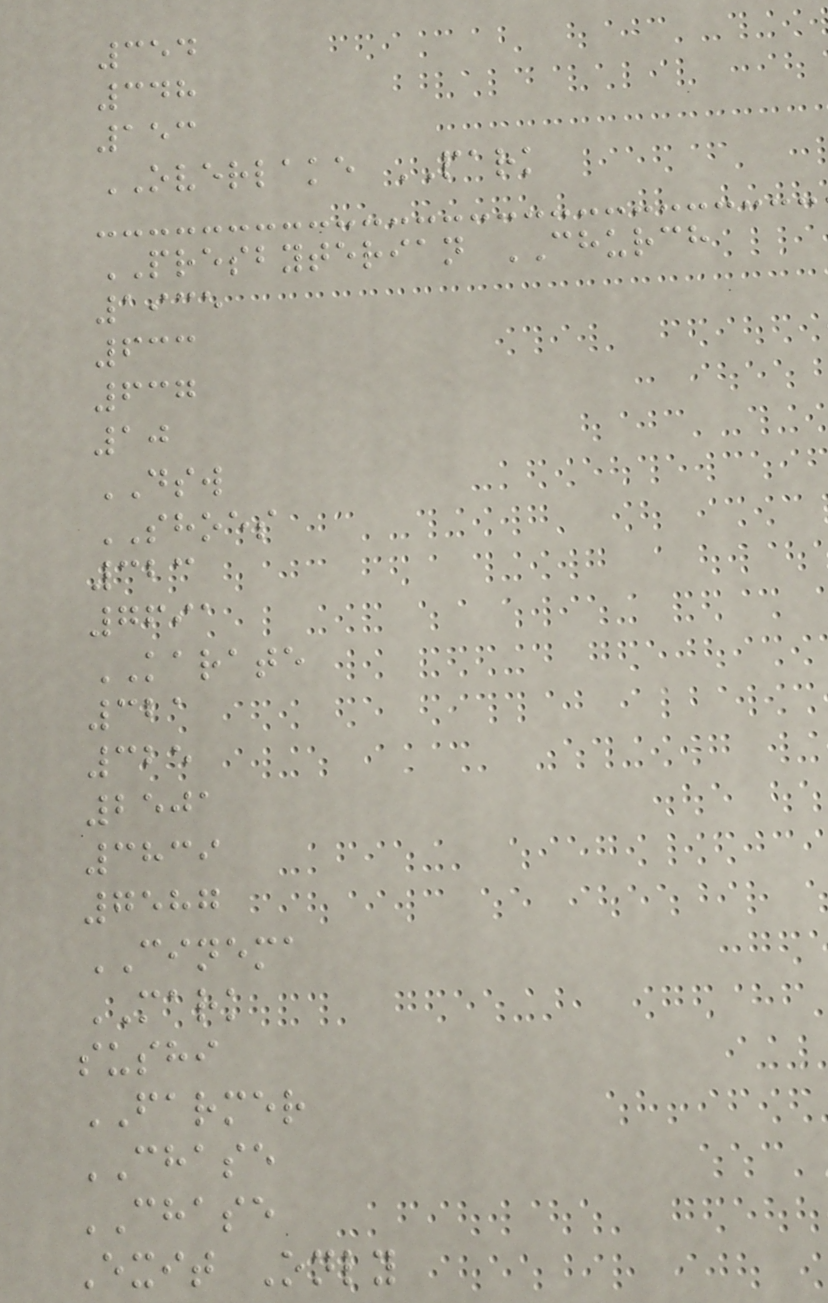354
348
153
OVERLAKE PARK
PRESBYTERIAN CHURCH
1935
633
637
10
DSW
SHOES
323
7691
KARATE
321
325
2501
3839
7587
CINEMA
MARK
sushi
FARMER
CHASE
CHASE
Exit Only
